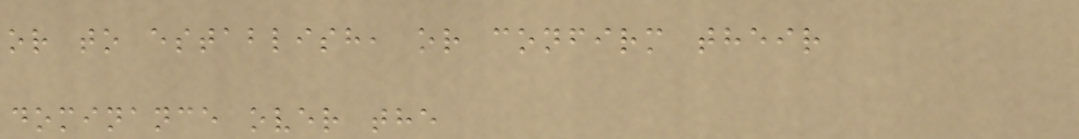or to establish, or confirm their
dominance over the
